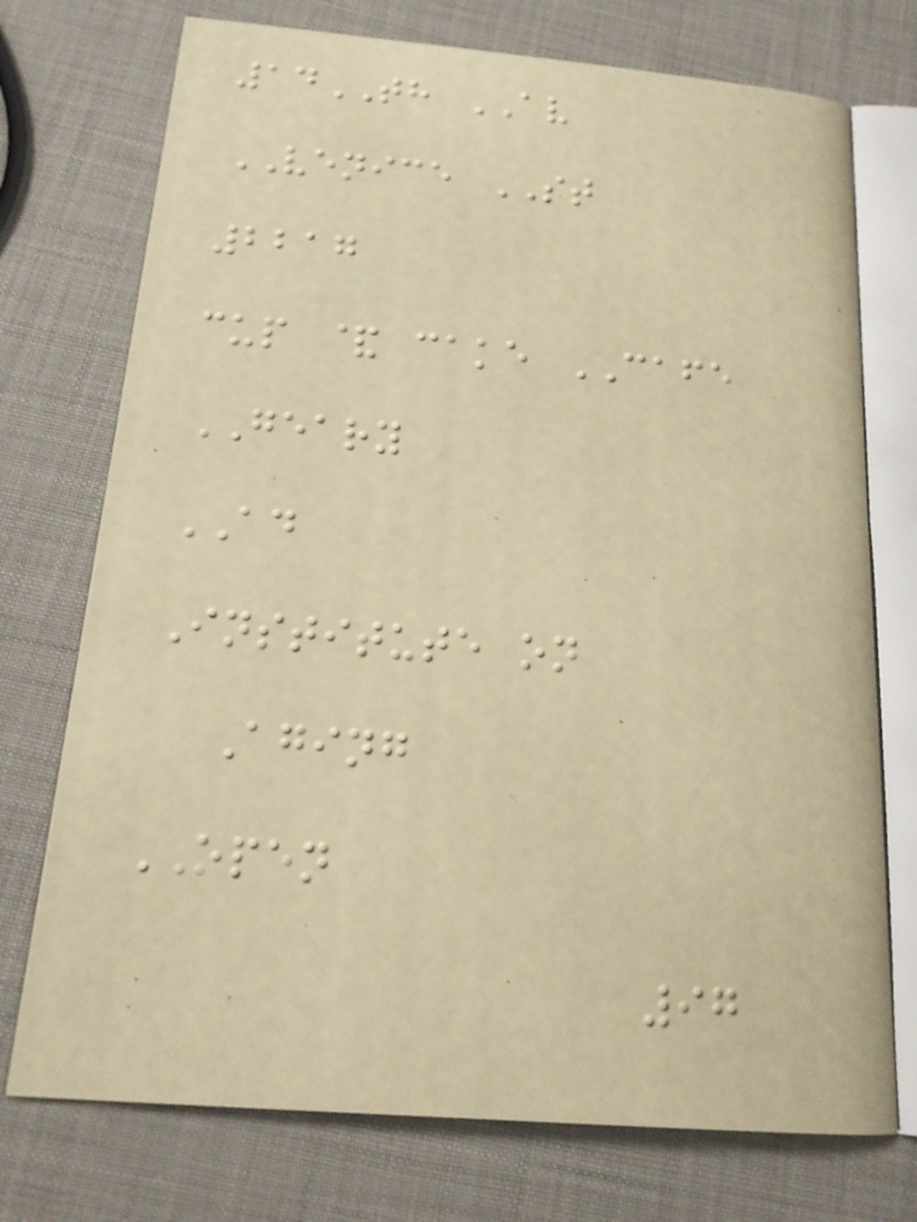14TH AV
VENICE ST
2217
cup & cake CAFE
GEARY
AD
Institute on
Aging
OPEN
97
